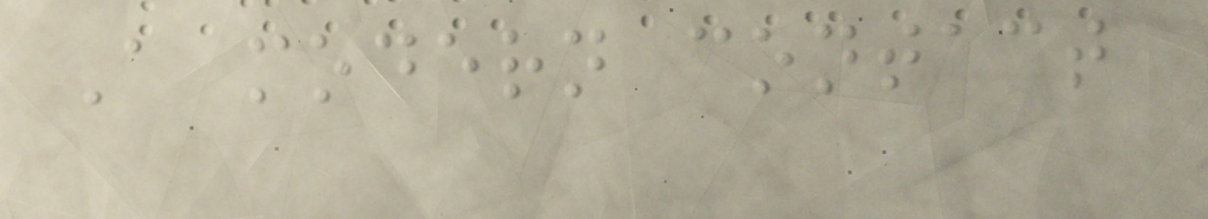A modern contact
